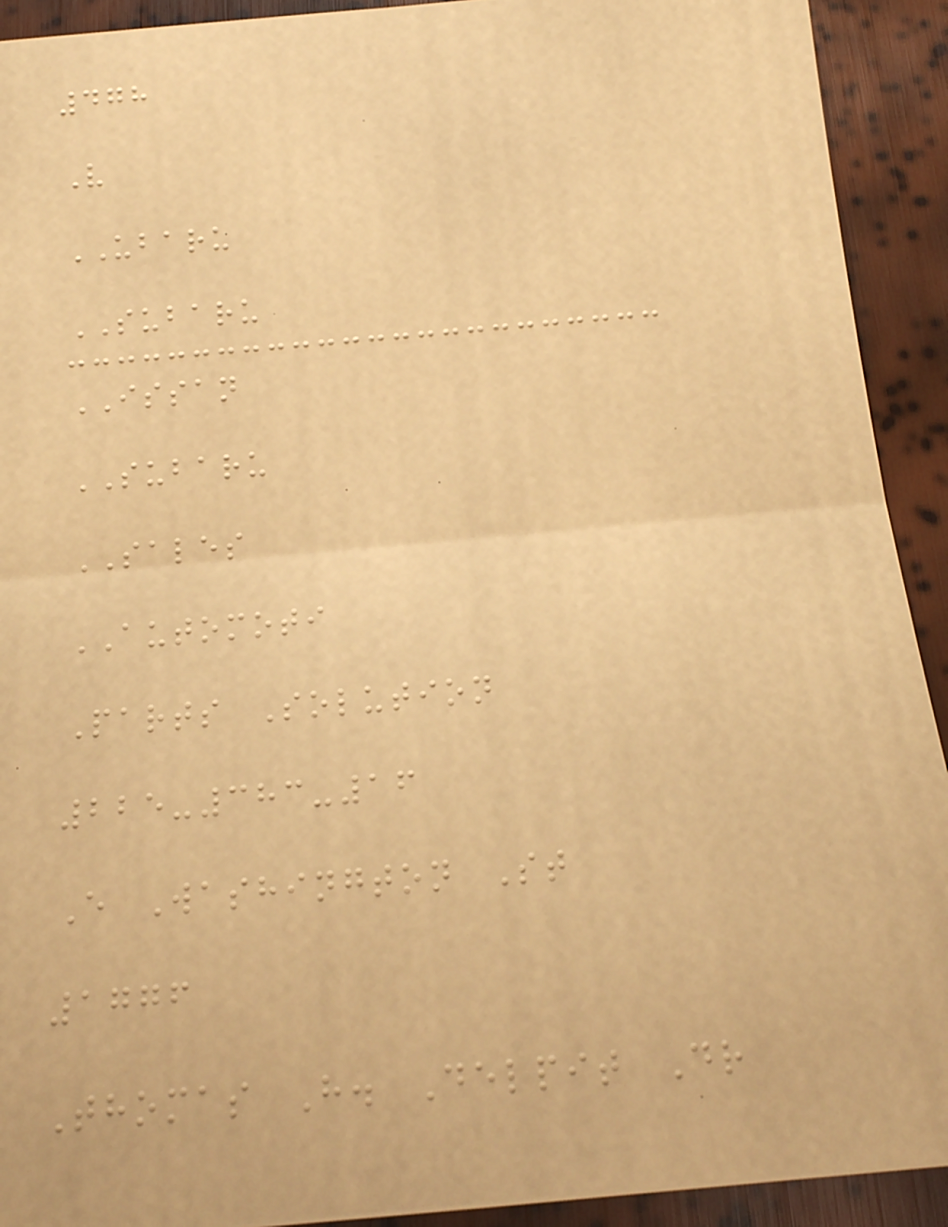478
V
UBARU
SUBARU
ISSAN
SUBARU
SALES
AUTOMOTI
Parts Solution
225-383-16
E Washington St
1776
Thomas H. Delpit Dr
